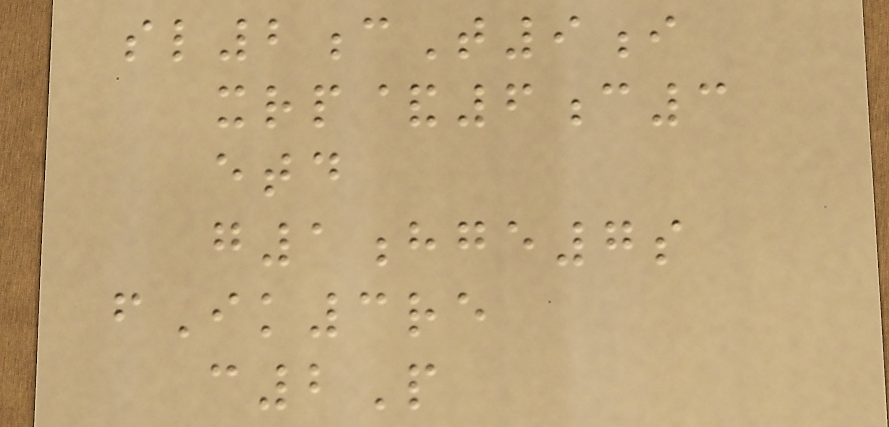sl2cT9i
xrp&6c3
etd
g1hge7s
fIk3re
c2P
